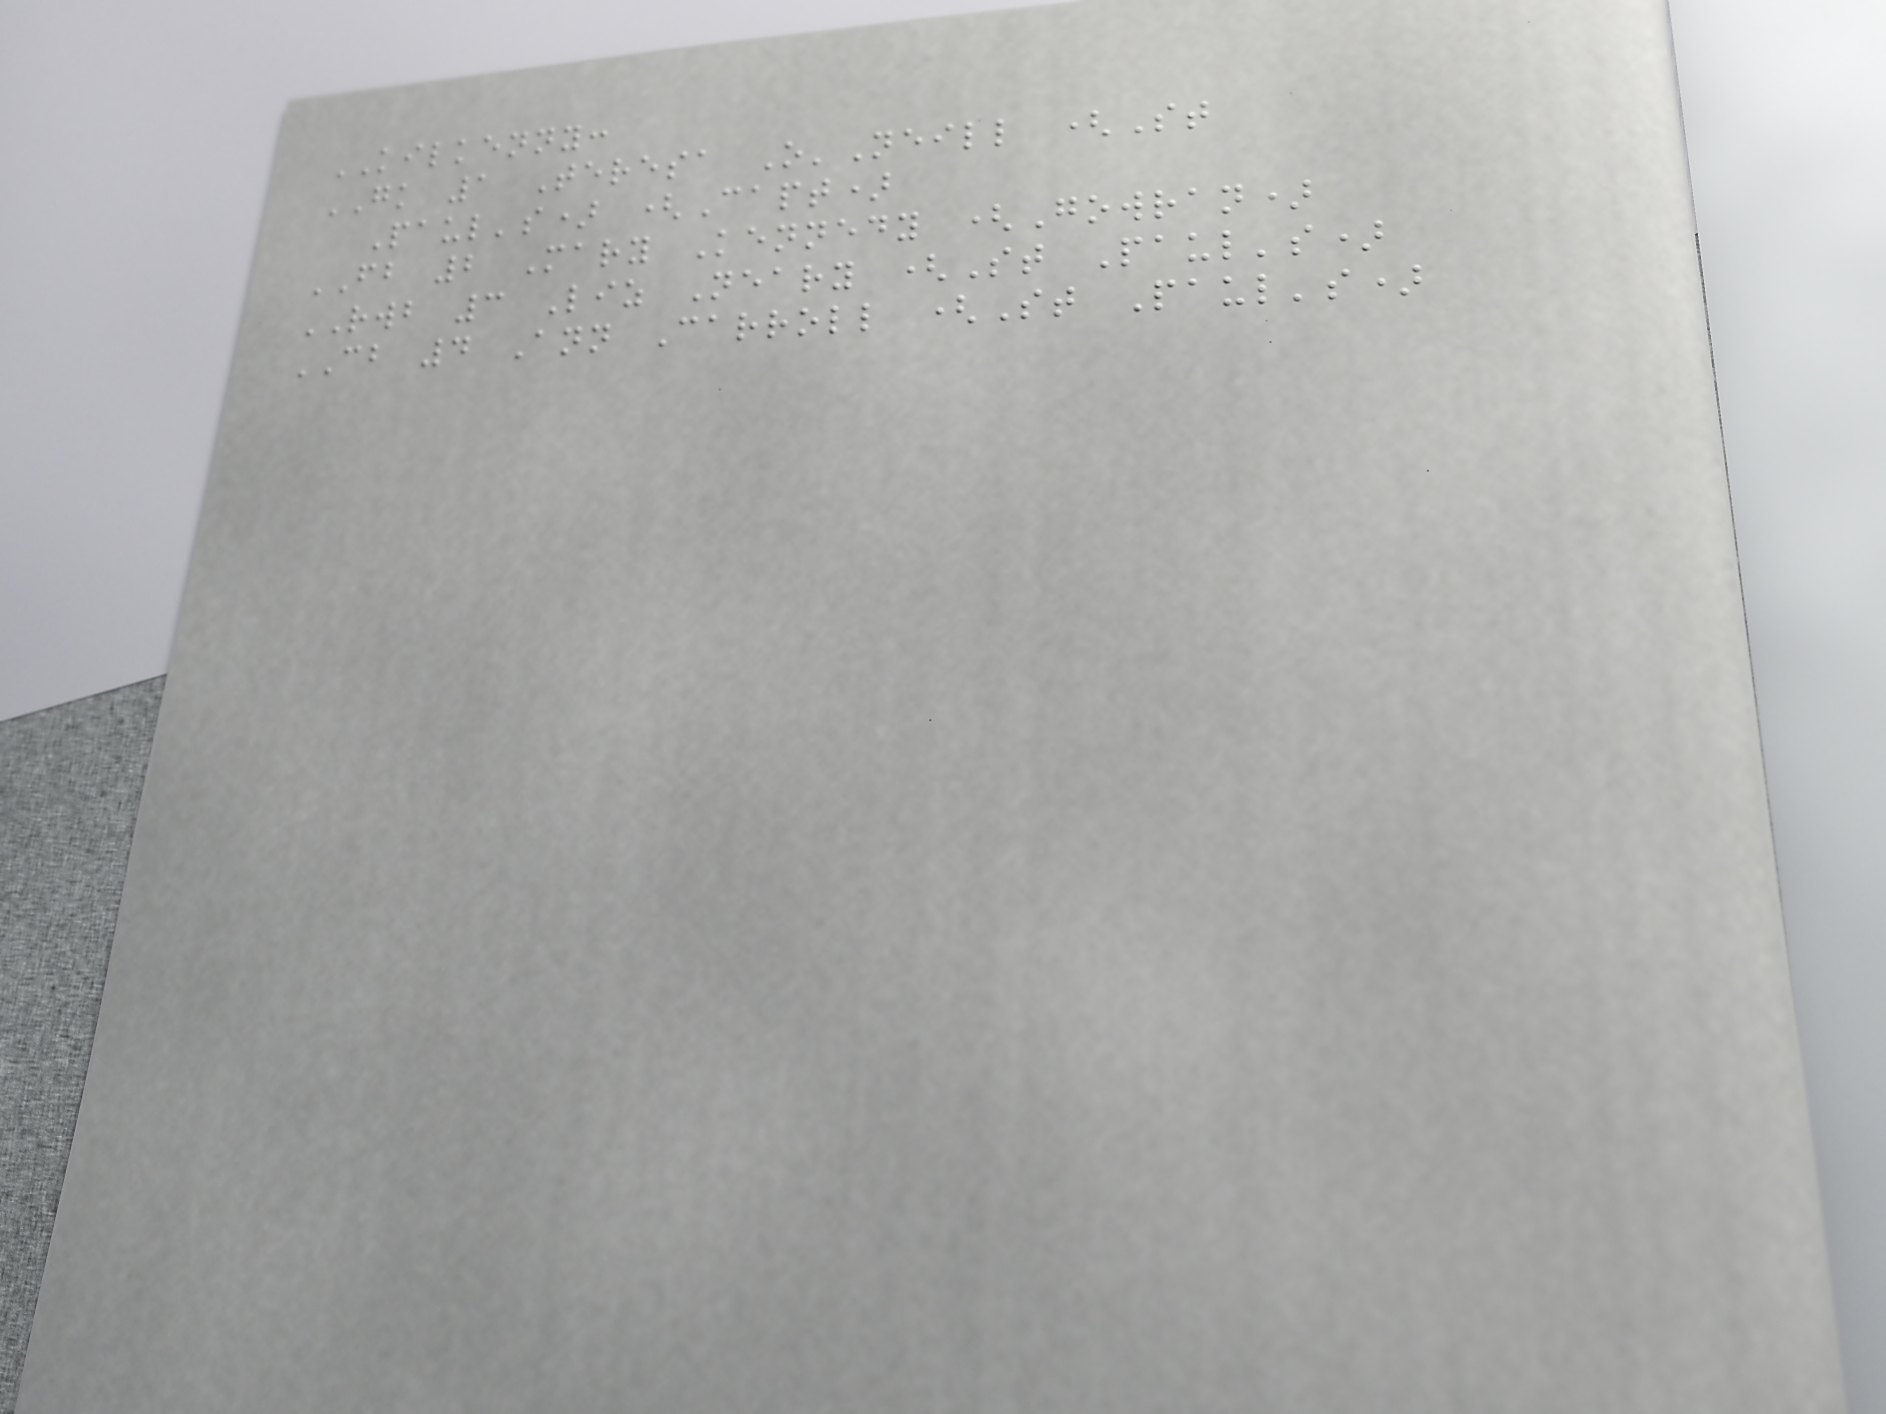KILKENNY:
GK 1 Teresa O'Neill (St
Paul's) (Capt)
FB 2 Mary Kennedy (Gowran)
RWB 3 Liz Neary (St Paul's)
CB 4 Ann Carroll (St Paul's)
